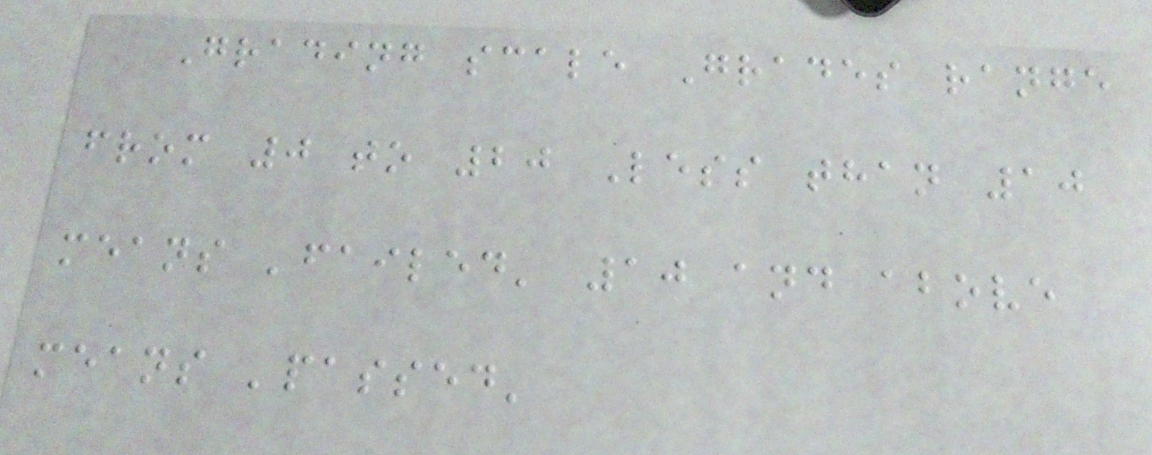Grading scale Grades range
from 0 to 20 Less than 10
means 'failed' 10 and above
means 'passed'
